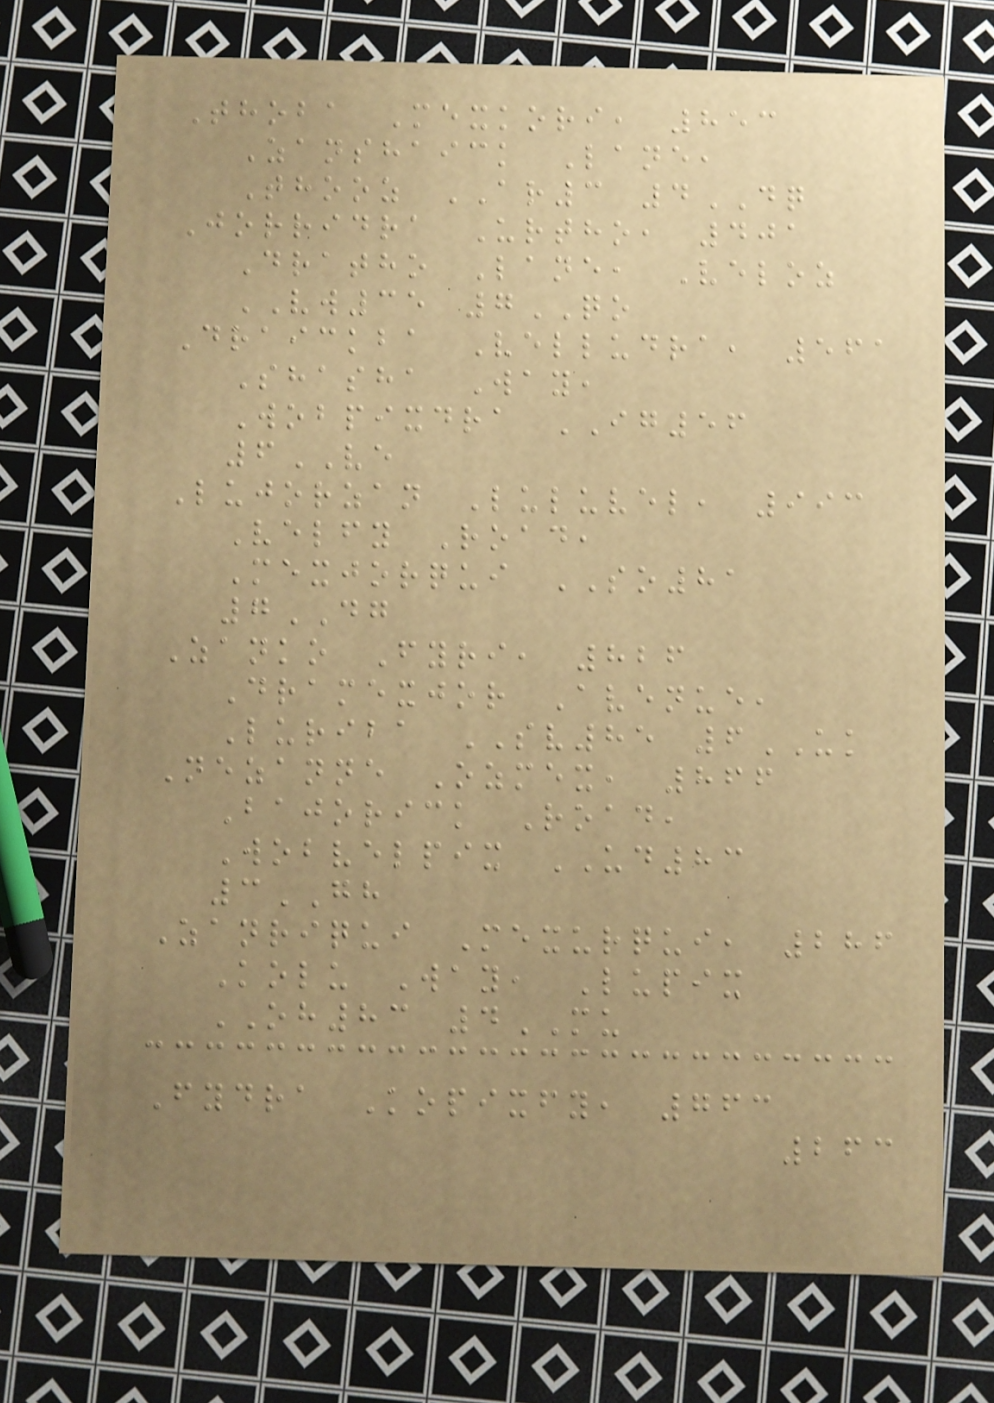Thoba Mexkori, 853
Zanshaick Lane,
Thooz AR3 4DQ
Jorridra Urtho, 401
Dratho Lane, Veloz
VW35 7QO
Draickba Velludra, 561
Shasha Way,
Wobpixdra IG56
6VE
Lujorzan Luluvel, 993
Velfy Road,
Mexjorqui SO81
7DG
Zanko Fyri, 826
Dramexjor Avenue,
Luriba SV85 6UK
Nezanne Ozmex, 866
Bajorick Road,
Wobvelpix UD83
3GH
Zanriqui Mexurqui, 286
Kolu Way, Lupix
OH83 4MU
Fydra Kopixfy, 763
263
